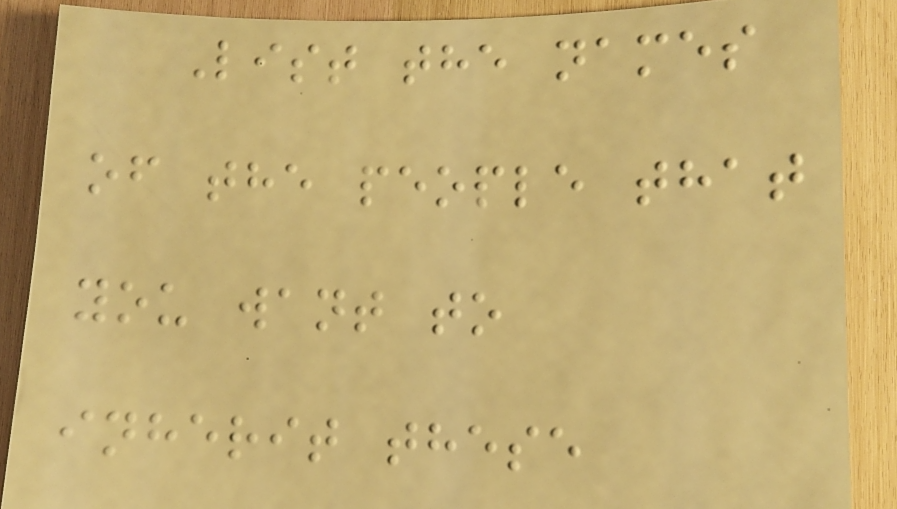List the names
of the people that
you want to
inherit these
